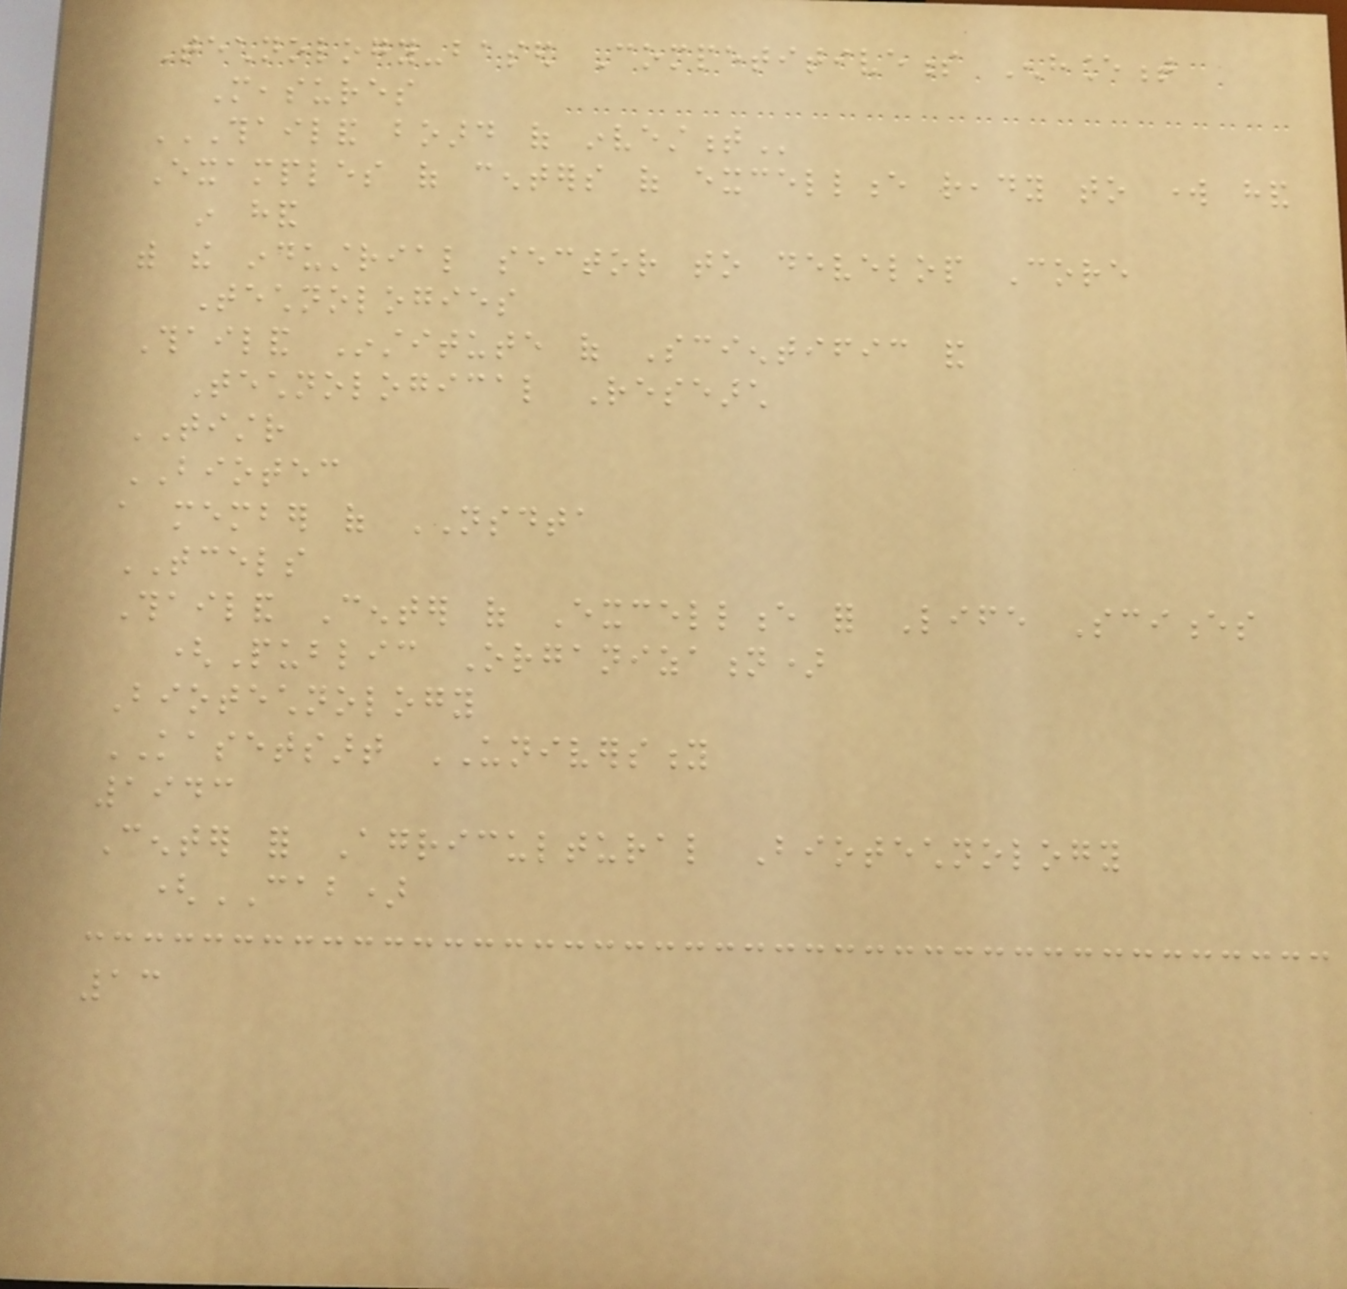Technology-based Competitiveness Enhancement
Measures
THAILAND BOARD OF INVESTMENT
Examples of centers of excellence ready to work hand
in hand
with the industrial sector to develop Core
Technologies
Thailand Institute of Scientific and
Technological Research
TISTR
BIOTEC
a member of NSDTA
TCELS
Thailand Center of Excellence for Life Sciences
(Public Organization)
Biotechnology
KASETSART UNIVERSITY
1943
Center for Agricultural Biotechnology
(CAB)
13
